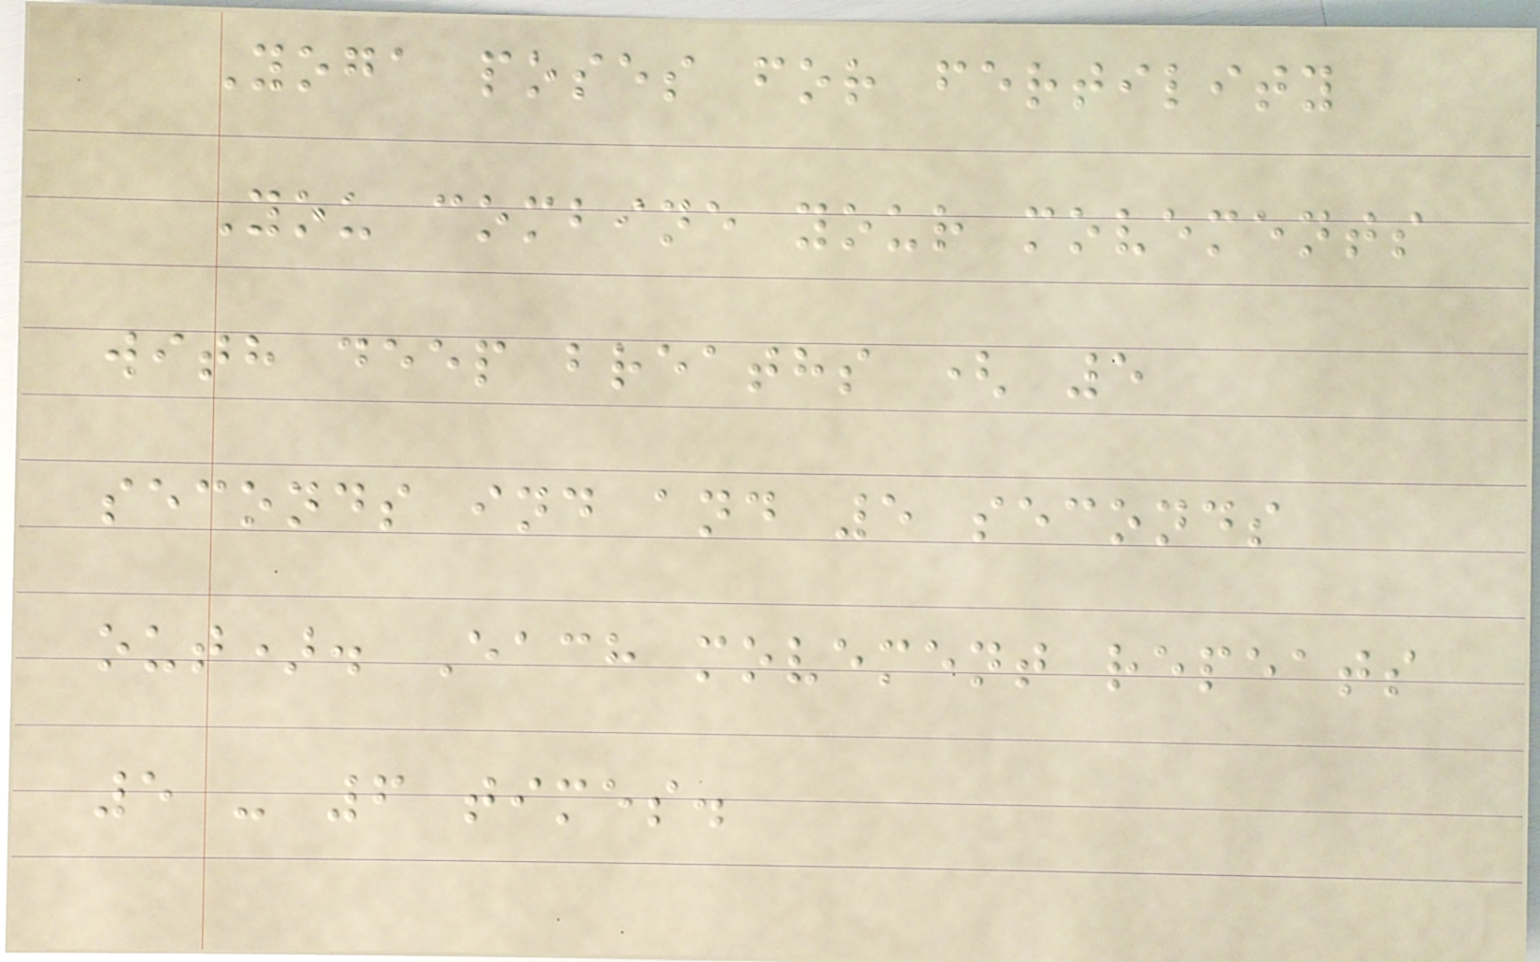Yoga poses for fertility
You combine your movements
with deep breaths ( 5
seconds ind and 5 seconds
out). Each movement repeats
5 - 6 times.
